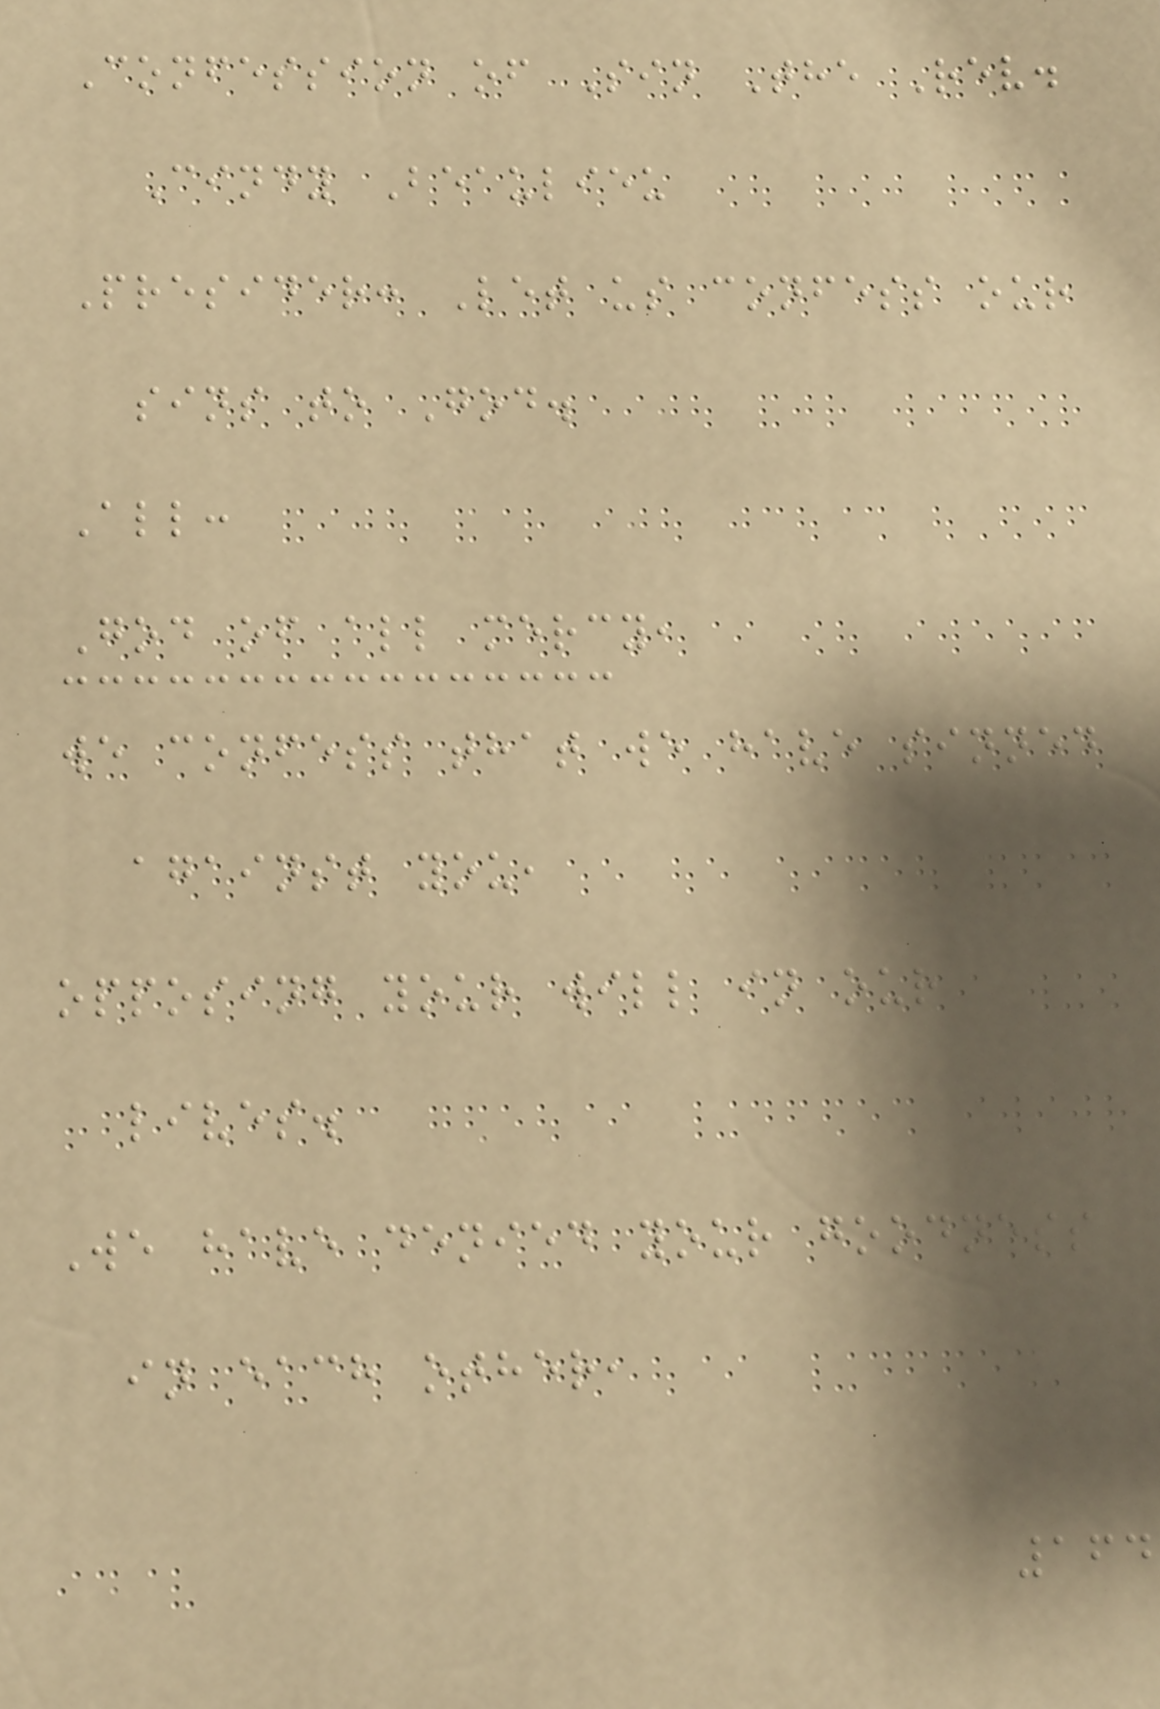Confession of Sin The Rev.
Cindy Beaulieu
Presider: Let us confess our
sins to God.
All:
God of all mercy,
we confess that we have sinned
against you,
opposing your will in our
lives.
We have denied your goodness
in each other,
164
